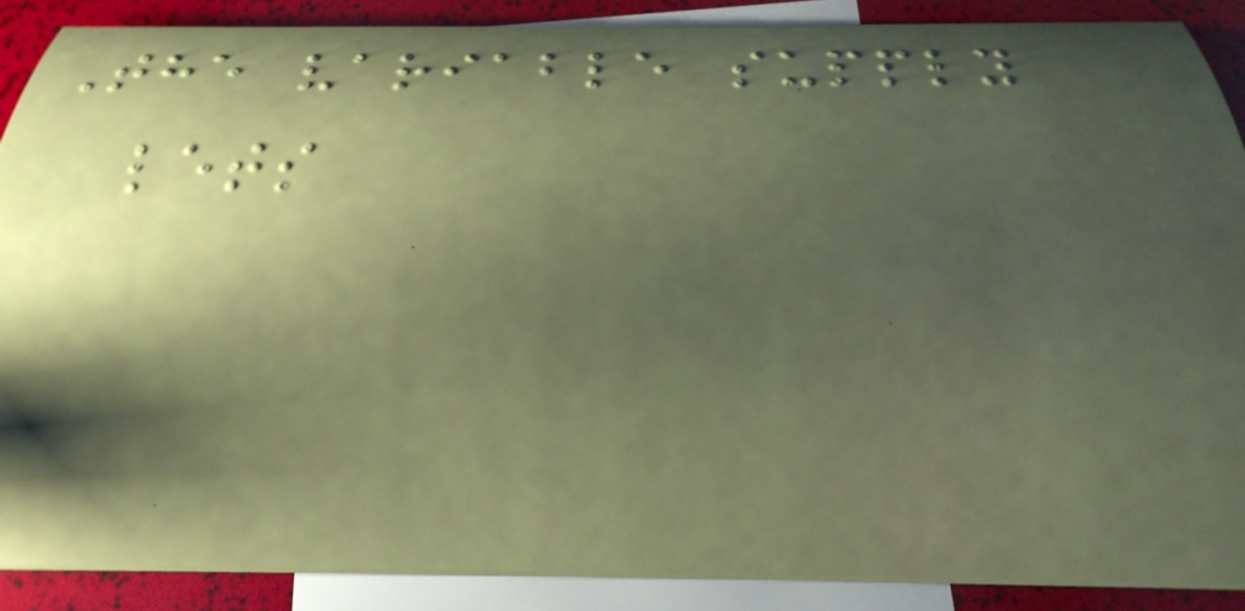The variable supply
lets
